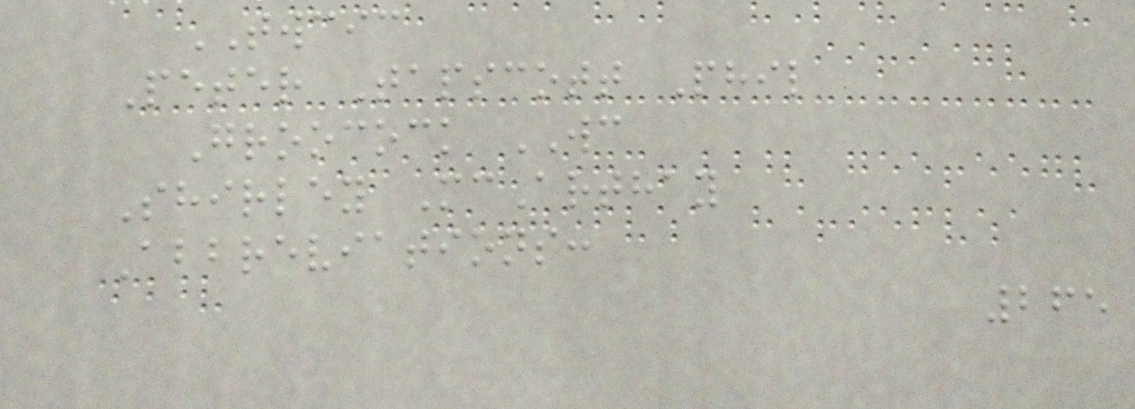TWCIC
Peter Tapscott Phil
Groocock WC
Shirley McArthay
Abbreviations:
265
